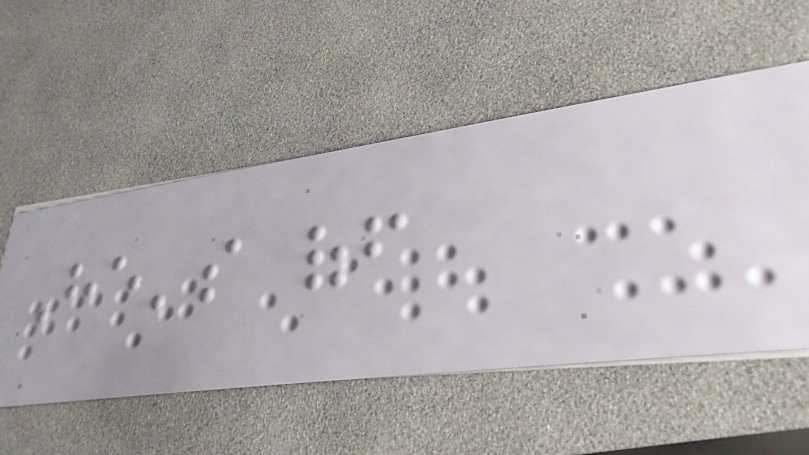He's off
